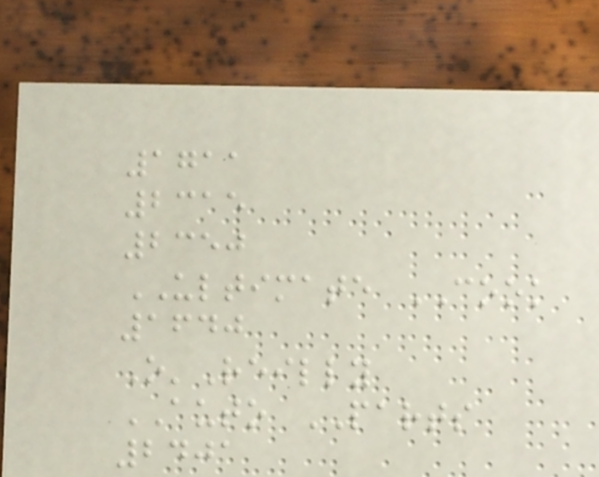1711
2315
2350
ULTIMATE COOK
1640
O'Reilly
AUTO PARTS
2401
